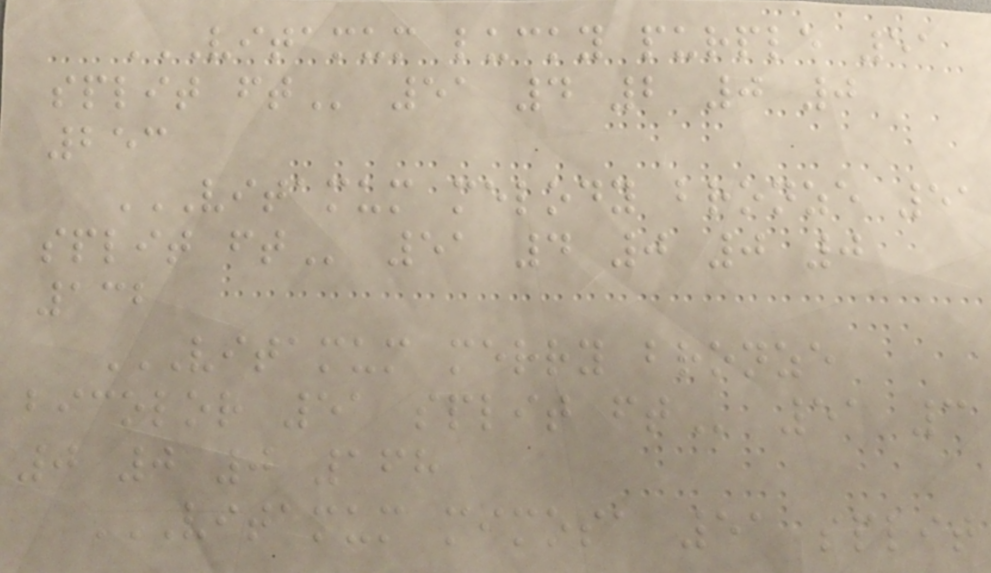VITAMUM LUCKY PURPLE 51
SPLIT FT 51 4 2 0 0
253
VITAMUM MELODY BRONZE 51
SPLIT FT 51 4 0 0 0
132
VITAMUM MERRY BRONZE
BICOLOR 51 SPLIT FT 51 3
0 0 0 168
VITAMUM MIMOSA 51 SPLIT
